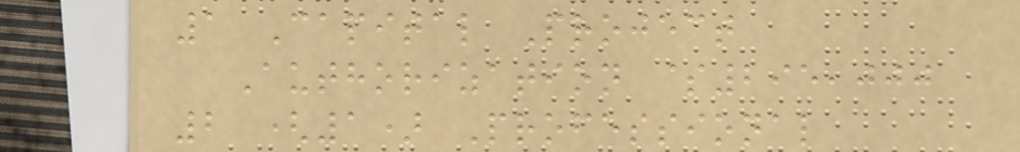1 Capital Project
Authorization $295,000
2 (1) Professional
